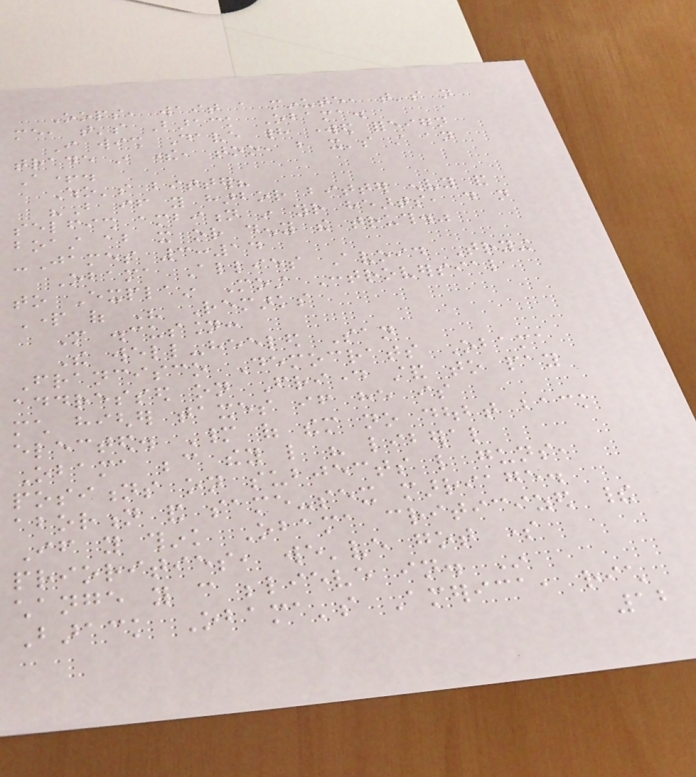Oops, wait a minute, that's not
me, that's Barack Obama.
I wish Dave had worked foreign
trade in there, too, but it's still an
A+.
Who's bitter?
"But if you harbor bitter envy and
selfish ambition in your hearts, do not
boast about it or deny the truth."
-James 3:14
Obama Allies Avoid Trying
to Explain Most Controversial
Part of His Remarks
More discussion:
The well-heeled San
Francisco Democrats Obama
addressed on Friday stand to pay
much higher taxes if he is
elected. Many of them no doubt back
Obama because they like his liberal
positions on subjects like guns,
abortion and same-sex marriage.
If you think Obama criticized their
priorities, we've got some
change you can believe in. In
Barack Obama's America, rich
12
